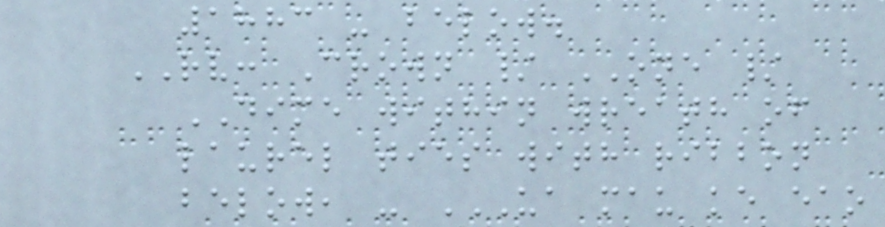1883 - below.
RV: Crown / ONE /
DIME within wreath of
laurel ties with ribbon
below, - UA MAU KE EAO
